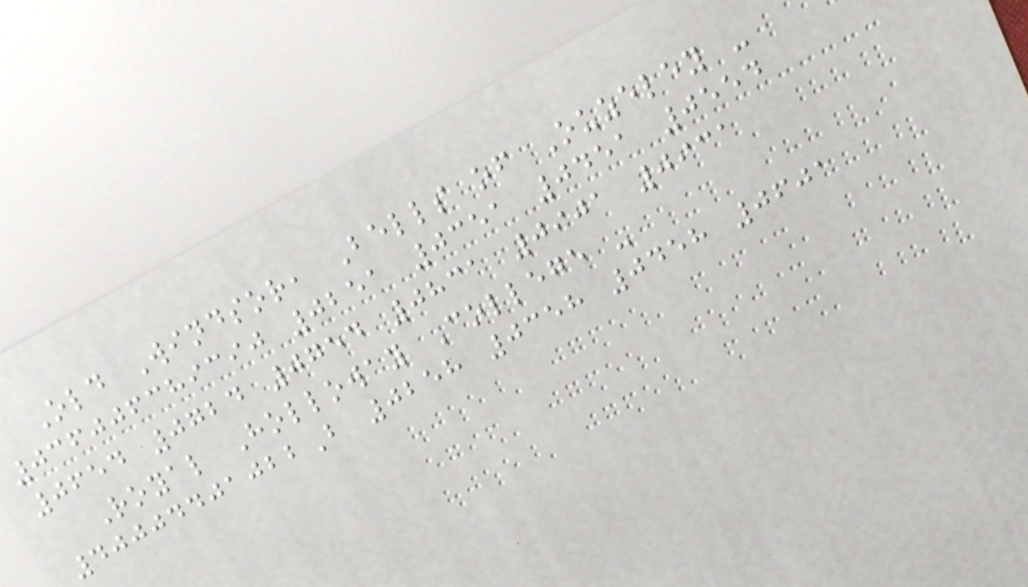Old Windsor, Bells of Ouzeley -
036006389390 0251 0351 0451 0554
0654 0724 0754 0831 0901 0931
Royal Holloway College -
40004401022B 0258 0358 0458 0601
